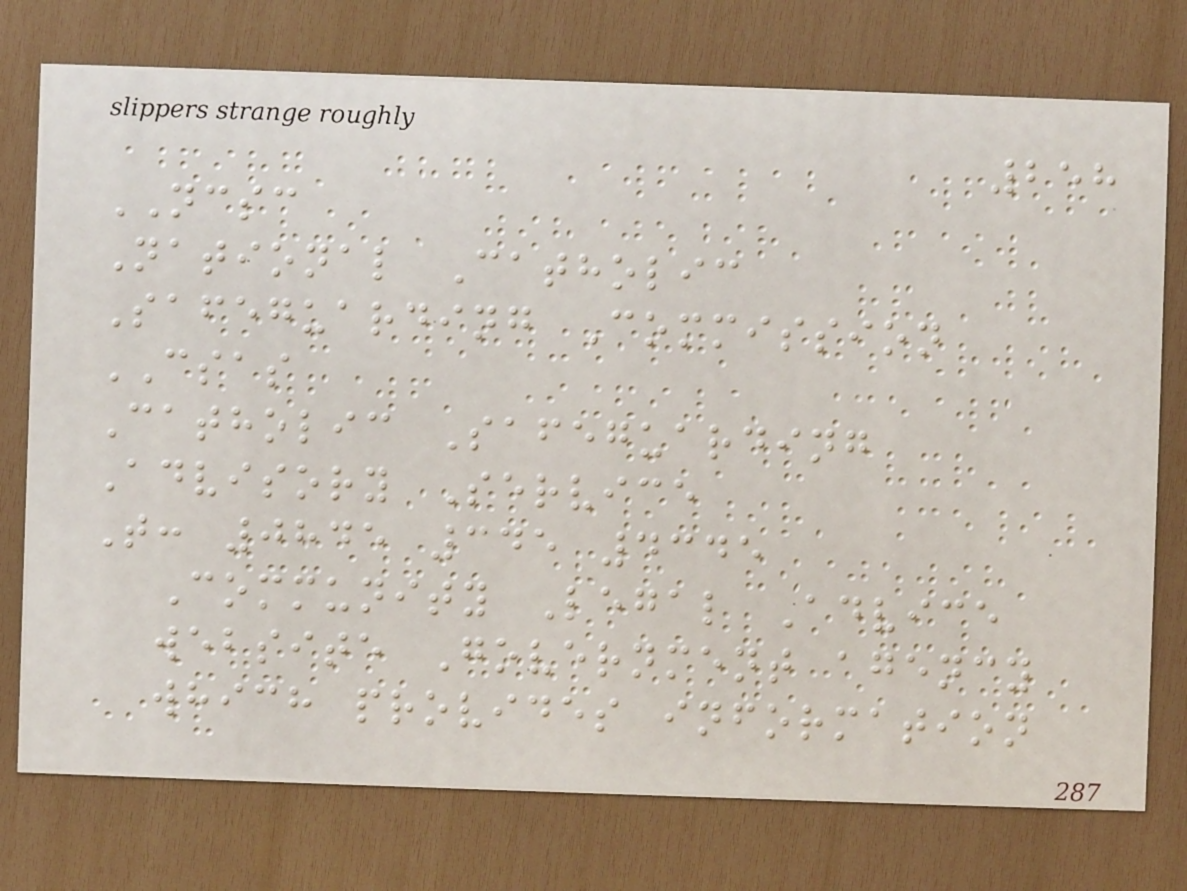258
NCSC
National Catholic
Safeguarding Commission
CSAS
Catholic Safeguarding
Advisory Service
T: 0845 345 4345
Community Legal Advice
website Government agency
which provides information
